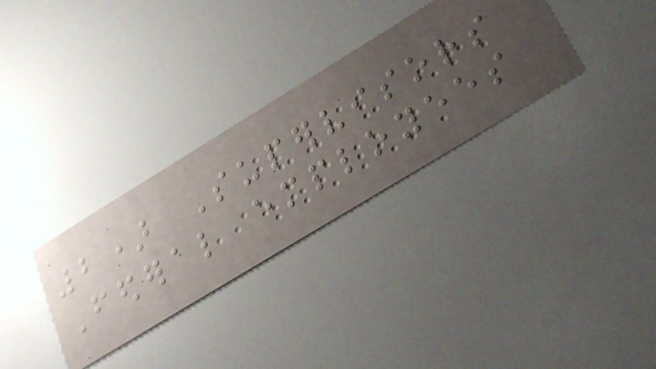2) Supervisors
Federal employees
